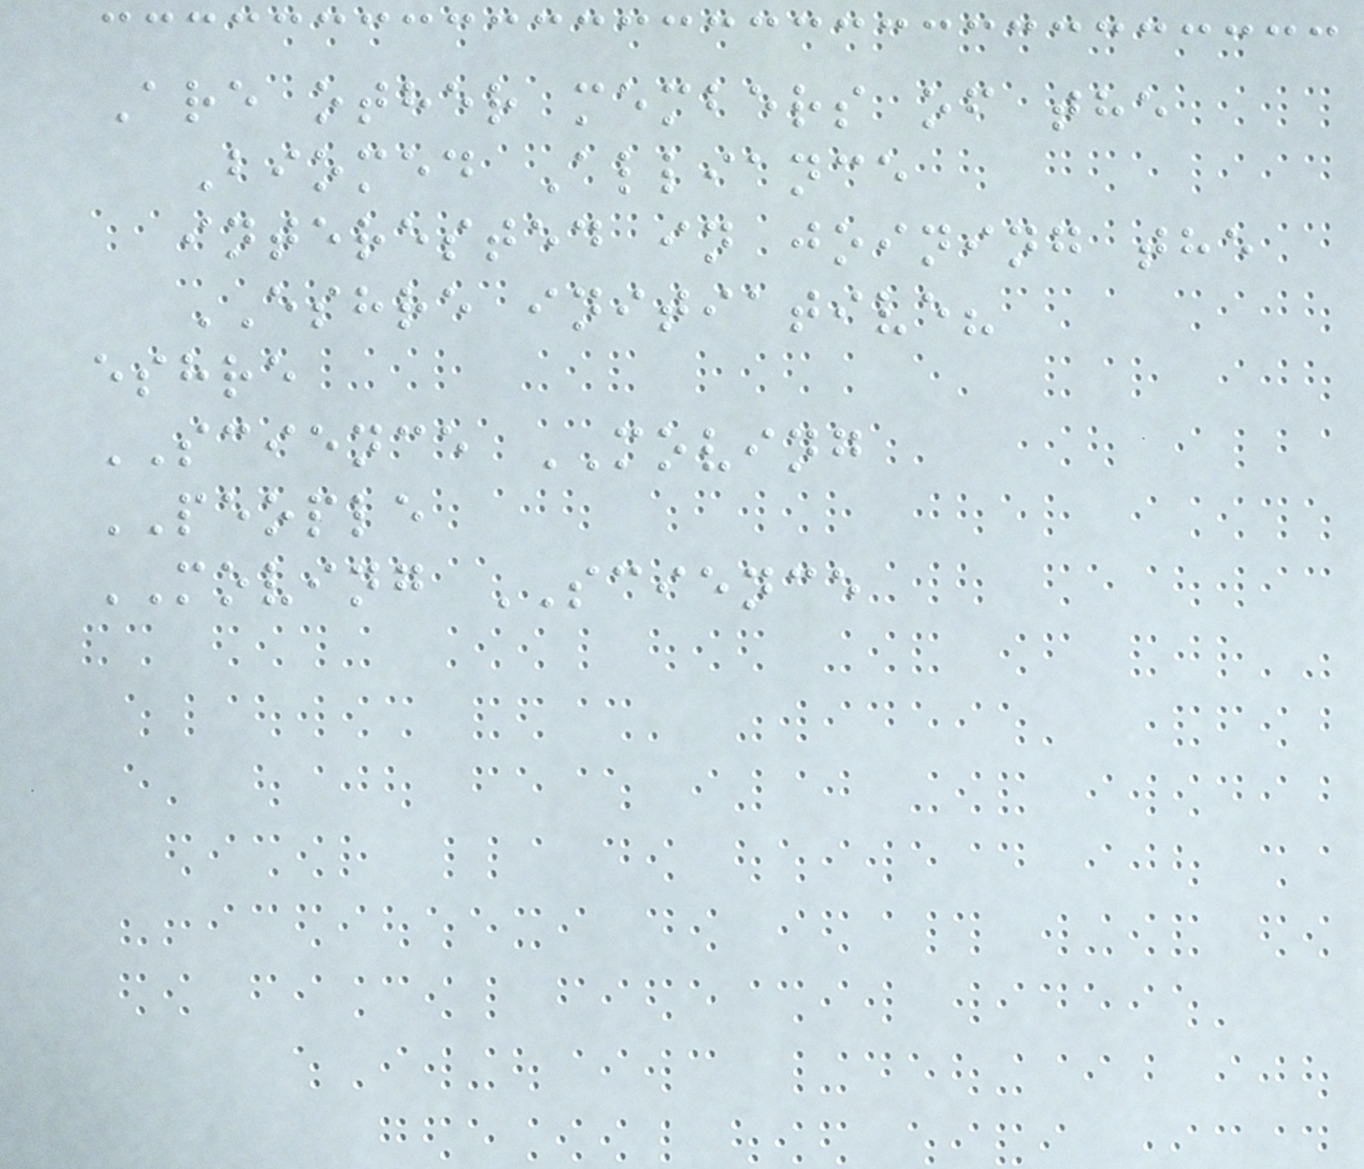Are other members of the
Biomed Alliance
interested in joining the
ESHRE initiative?
eshre
SCIENCE MOVING
PEOPLE
MOVING SCIENCE
